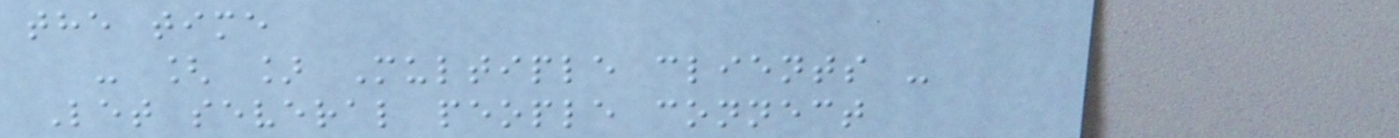the time
- [ ] Multiple clients -
Let several people connect
